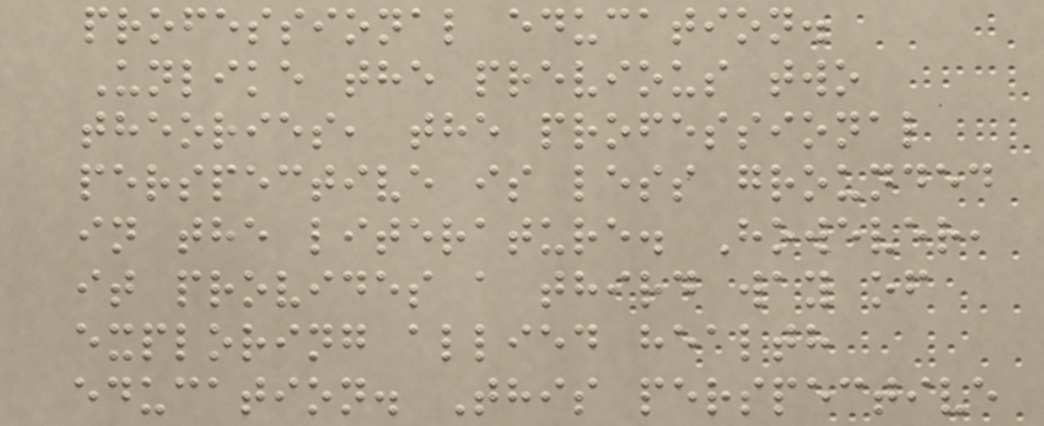professional education.
Unlike the previous two
theories, the professional
perspective is less grounded
in the literature. However,
it provides a third way of
exploring allied health
education. This perspective
